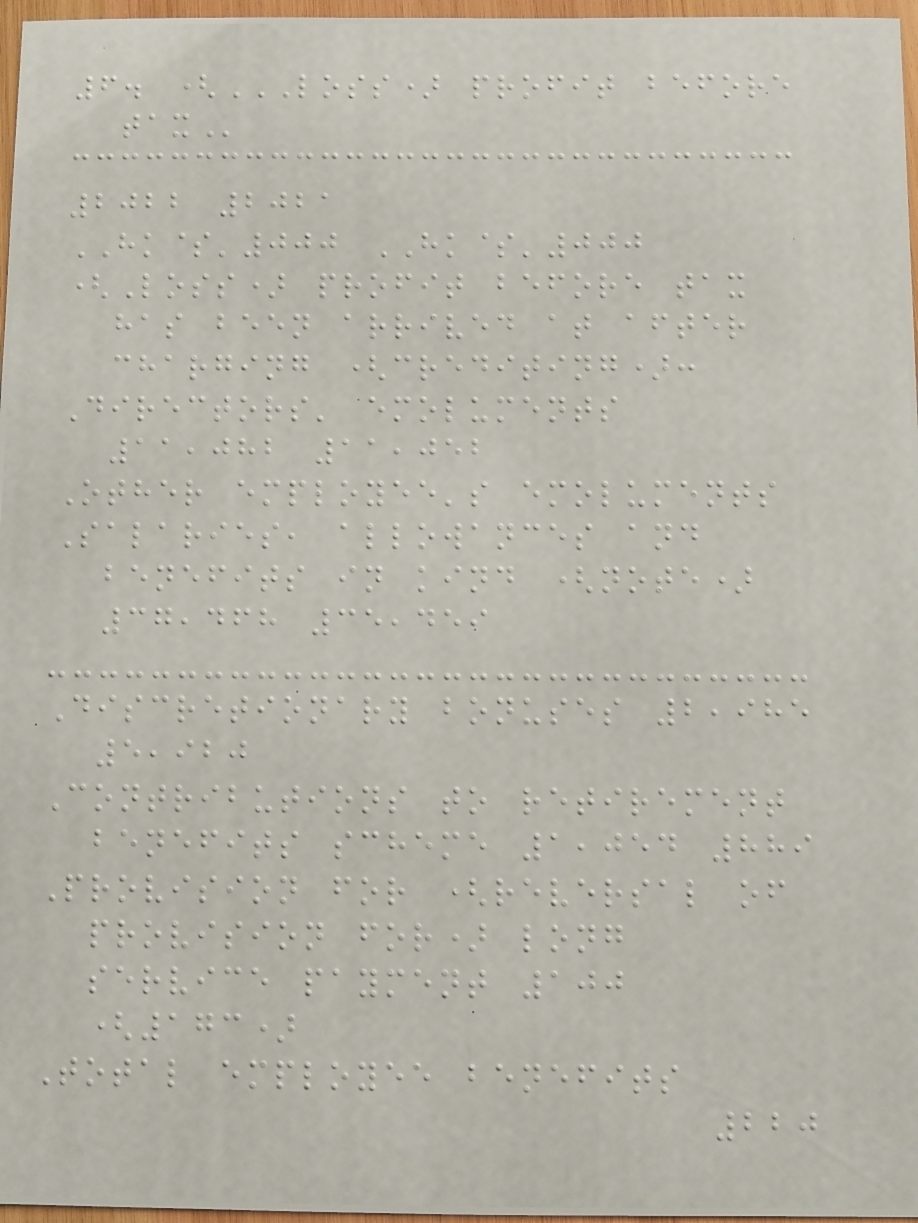6. (LOSS) PROFIT BEFORE
TAX
2022 2021
HK$'000 HK$'000
(Loss) profit before tax
has been arrived at after
charging (crediting):
Directors' emoluments
11,082 11,052
Other employee's emoluments
Salaries, allowances and
benefits in kind (note)
37,468 35,459
Discretionary bonuses 2,985
5,920
Contributions to retirement
benefits scheme 1,054 889
Provision for (reversal of
provision for) long
service payment 100
(173)
Total employee benefits
220
